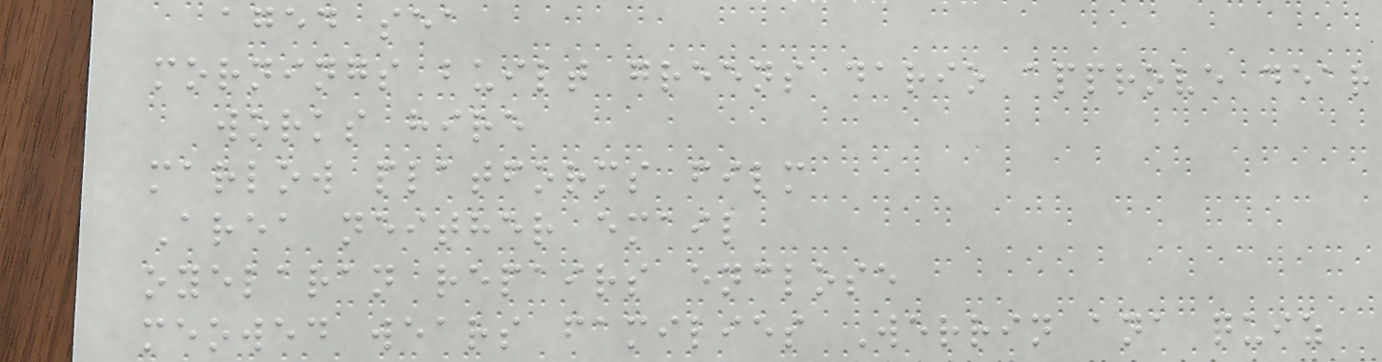aged sea
mornings built greens dario approve dear
works hire
marlow platforms film
Area neither email
oyelaran repairs enclose
meowed wears families Werrin ana quiz
